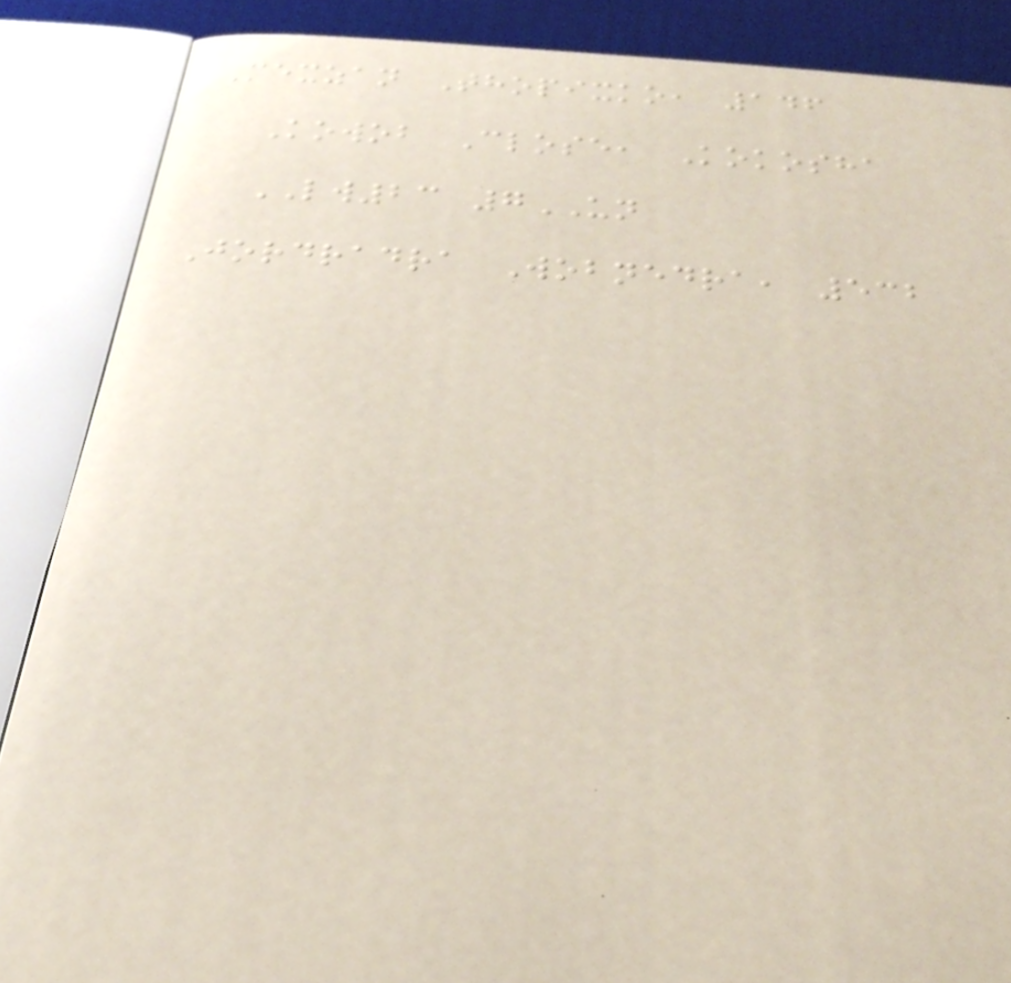Mexzan Thopixko, 146
Kowob Close, Kokosha
LW23 7UN
Jordradra Wobnedra, 532
